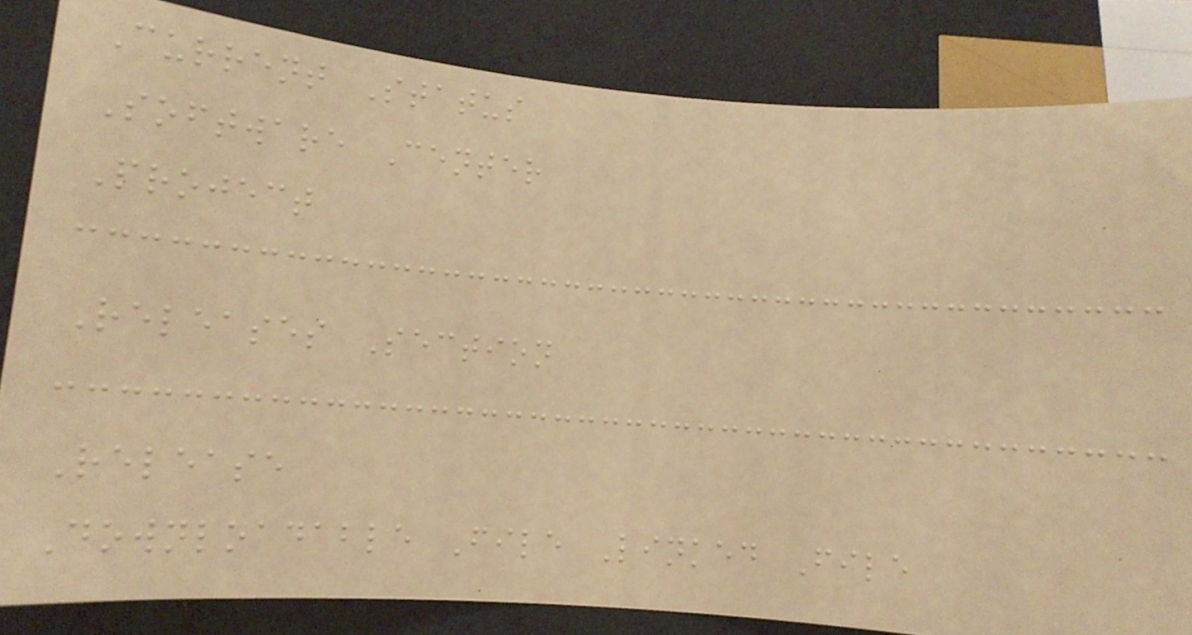Current Status
Software Center
Project
Releases Section
Release
Downloadable File Linked File
